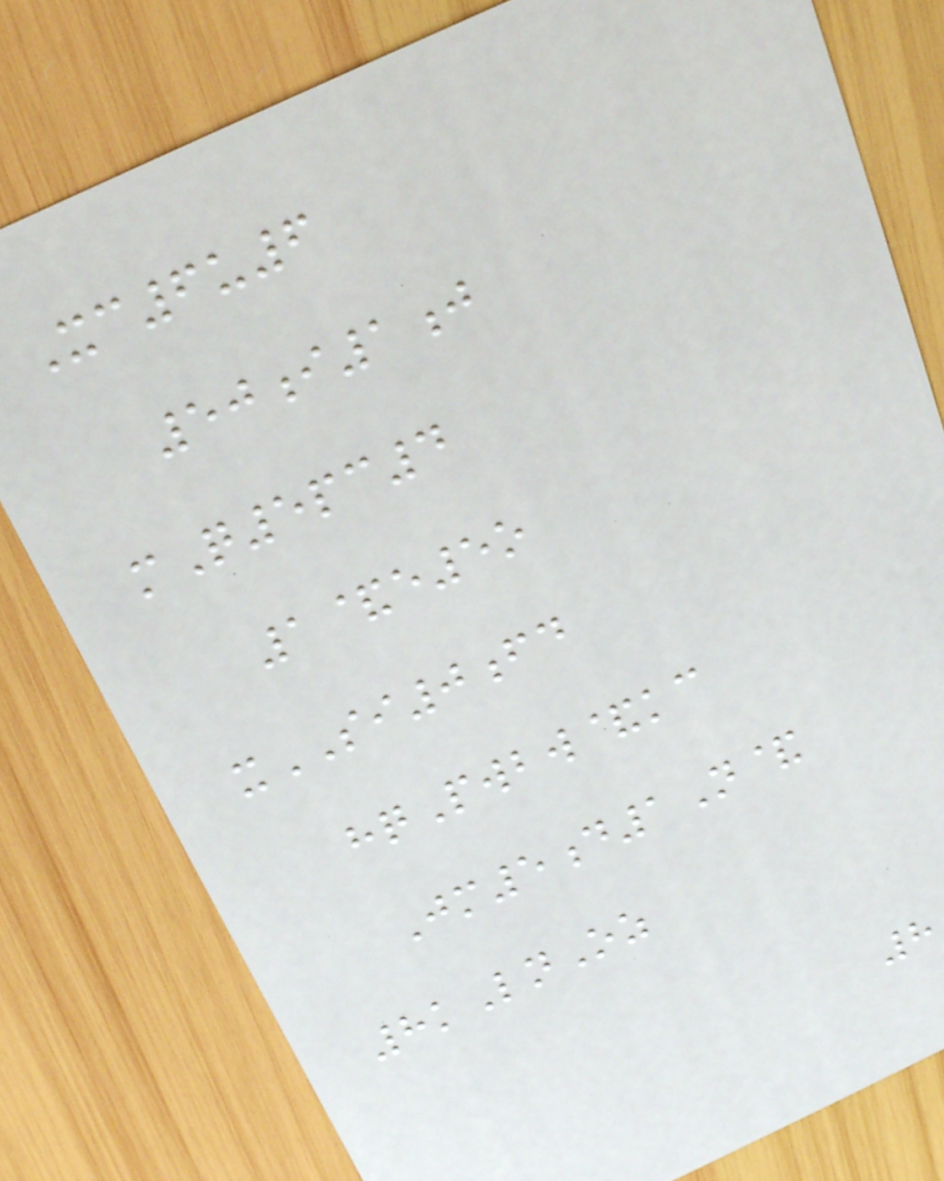Xc6u6
50i1j
mQ5pc4
1&e5o
xSI0fd
hqPwbw&kc
Jm5d1N&
8kLnOz
8
